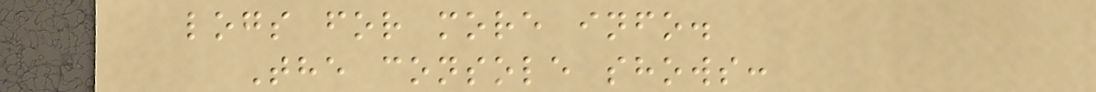logs for more info.
The console shows:
